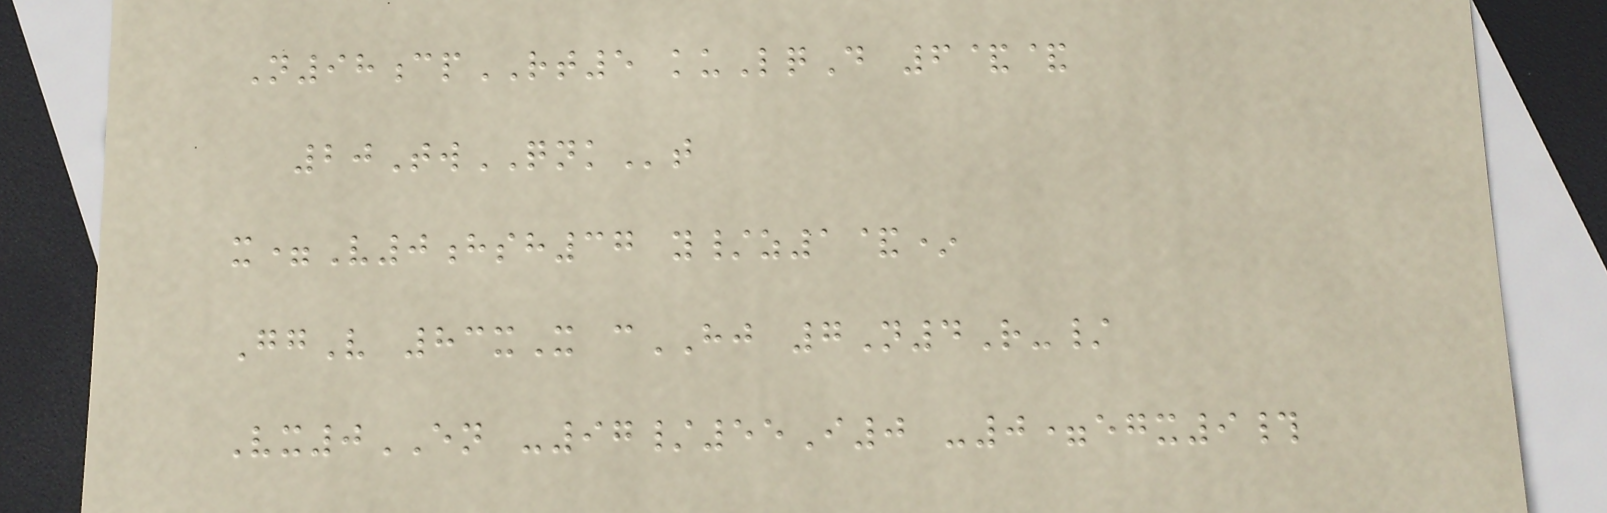N98cpRT5 kuLqD 6&&
20TwQNKt
x=V0hsh37 y/z1&*
GgV 83xX cHJ 7N4R-/
Vx0EN -97/55I0 -0=egx9#
